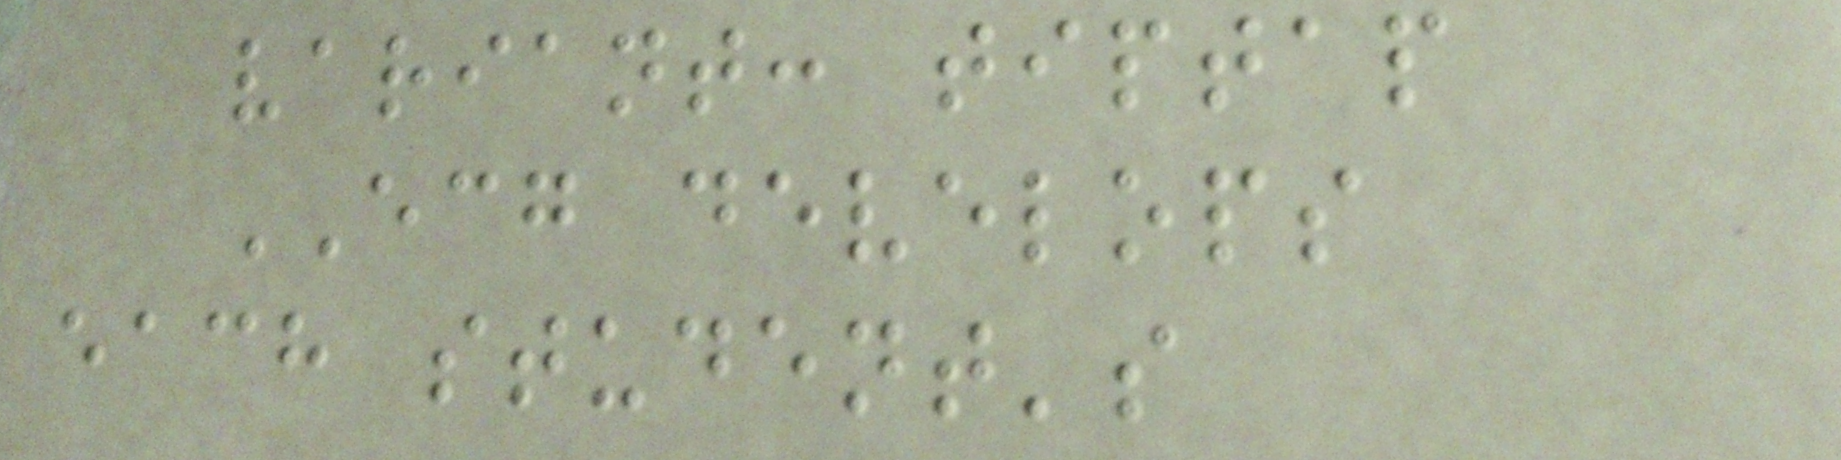variant: tiptap
ECG develops
each student's
